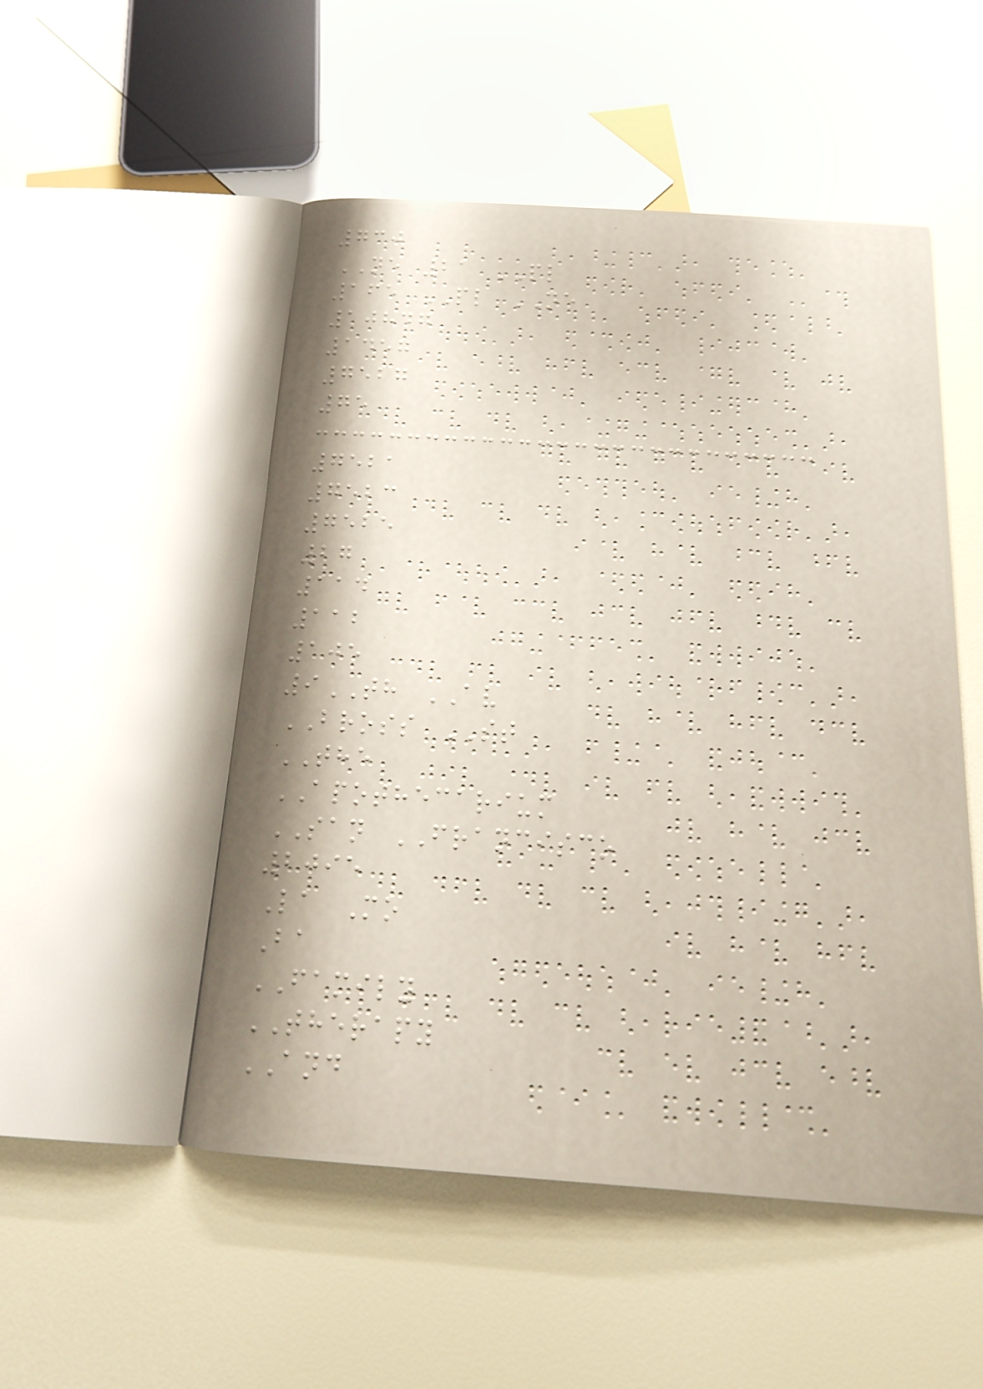730
NE 21 PL
165 PL NE
10847
1457
7527
75
7521
7523
7525
27
114
112
105
9TH AV
BROSS ST
THE
APOTHECARIUM
SAN FRANCISCO
2095
La Mo
Ba
FAMILY
THERAPY
AND
